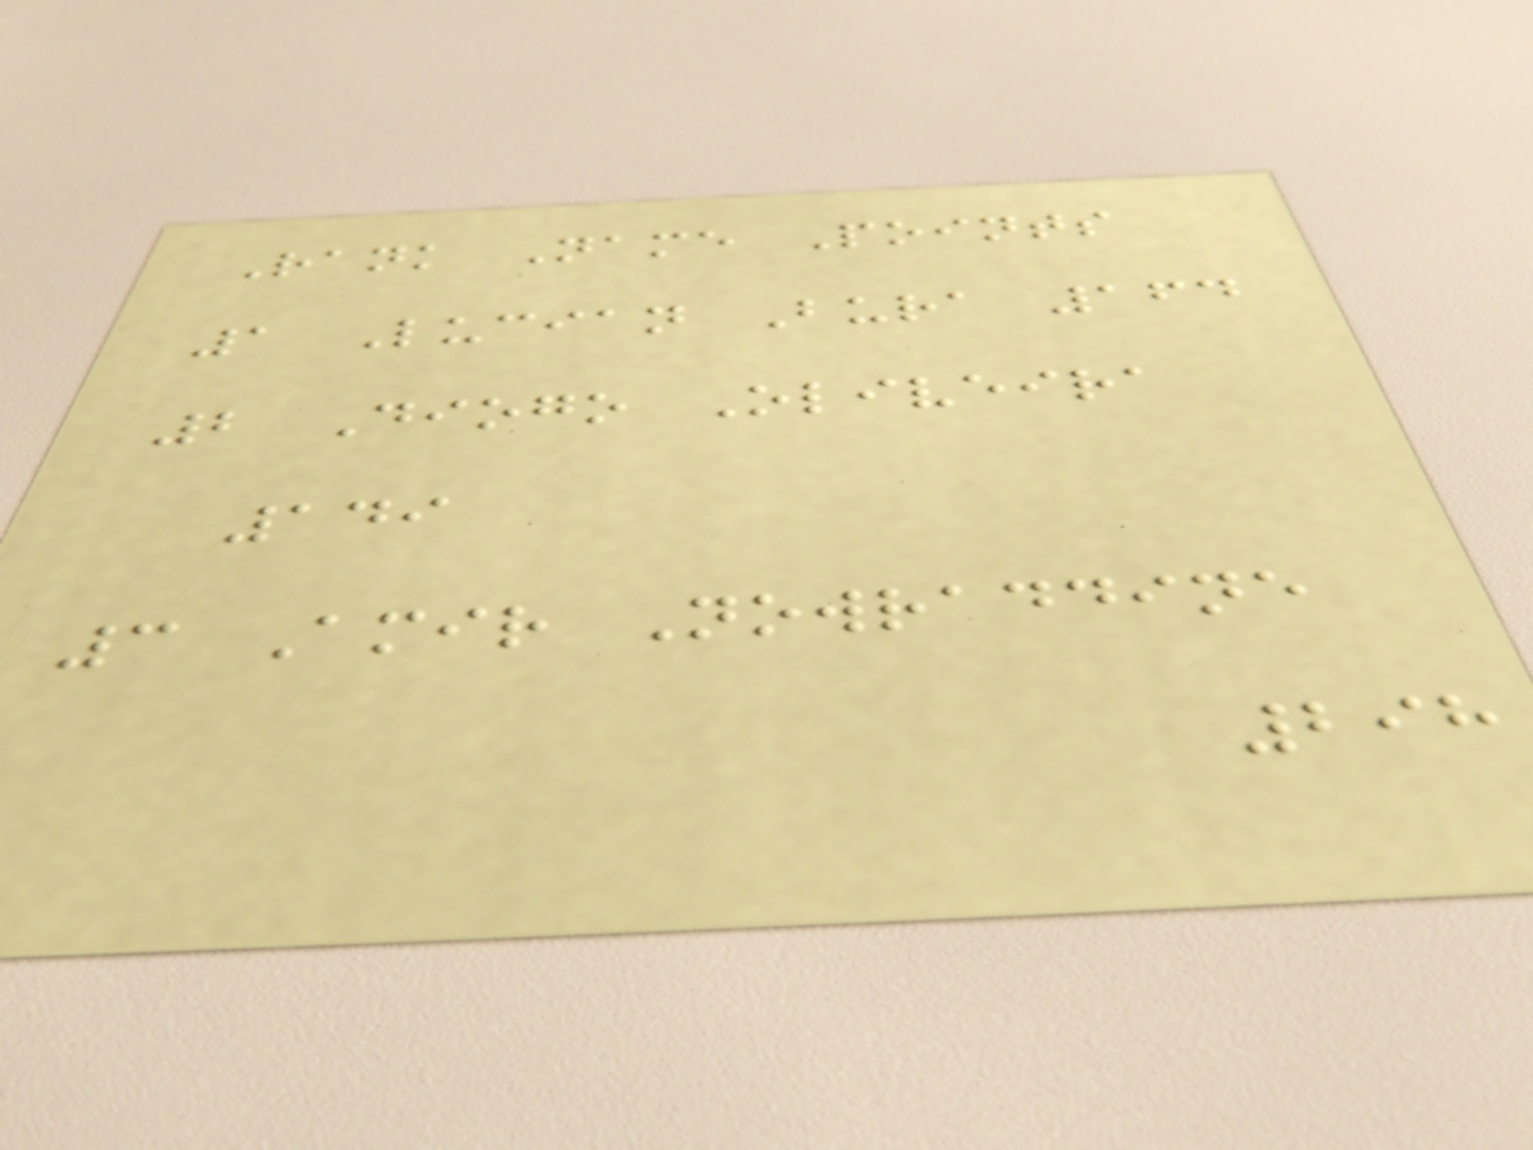Rank Name Points
1 Lucian Bura 164
2 Diogo Oliveira
149
3 Amir Nowraddine
298
